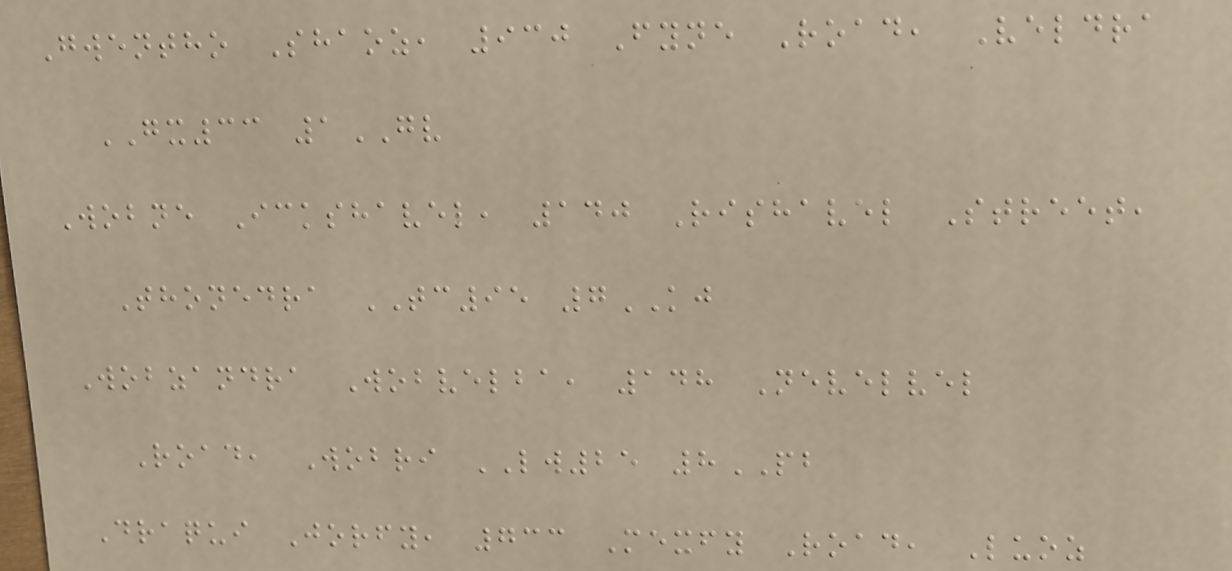Gwentho Shaoz, 930 Fyne Road, Veldra
GX33 1GV
Wobne Ickshavel, 140 Rishavel Street,
Thonedra TC95 7KJ
Wobzandra Wobvelba, 148 Nevelvel
Road, Wobri LW25 8PB
Draqui Jorfy, 733 Mexfy Road, Luoz
